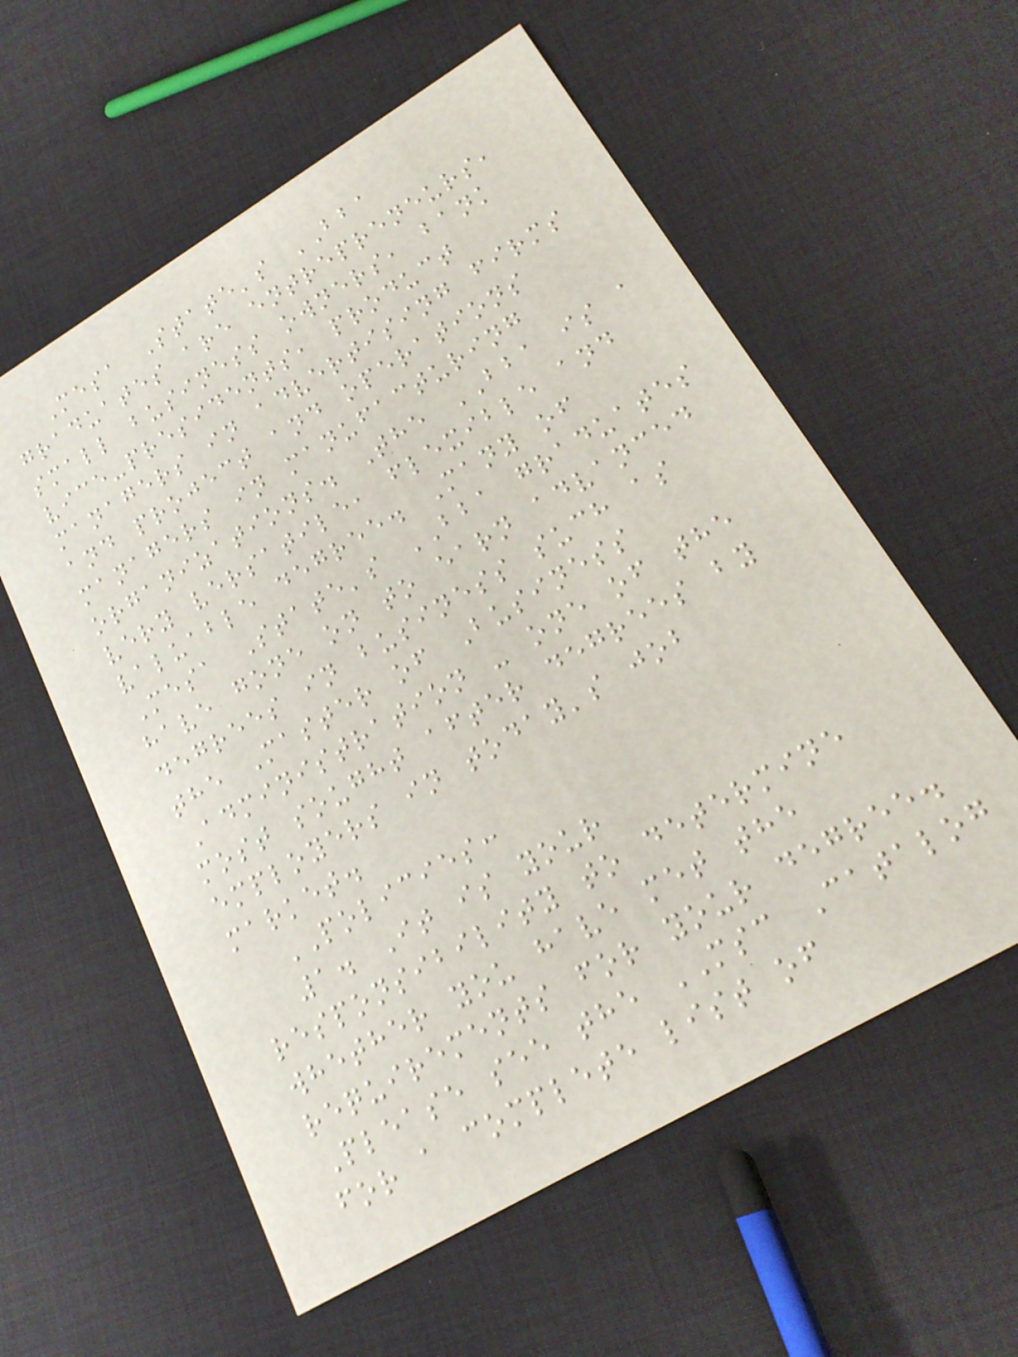Mesa State's BBA
graduates are entrepreneurs,
small business owners, bank
vice-presidents, product
managers in advertising firms
and project and operations
managers in manufacturing
organizations. The BBA is a
very versatile, flexible and
valuable degree. Many of
Mesa State's BBA graduates
have gone on to earn advanced
degrees in business such as
the Master of Business
Administration - one of the
most sought after degrees by
employers in today's job
market.
POLICIES:
1. It is your
responsibility to determine
whether you have met the
requirements for your degree.
Please see the MSC Catalog
for a complete list of
